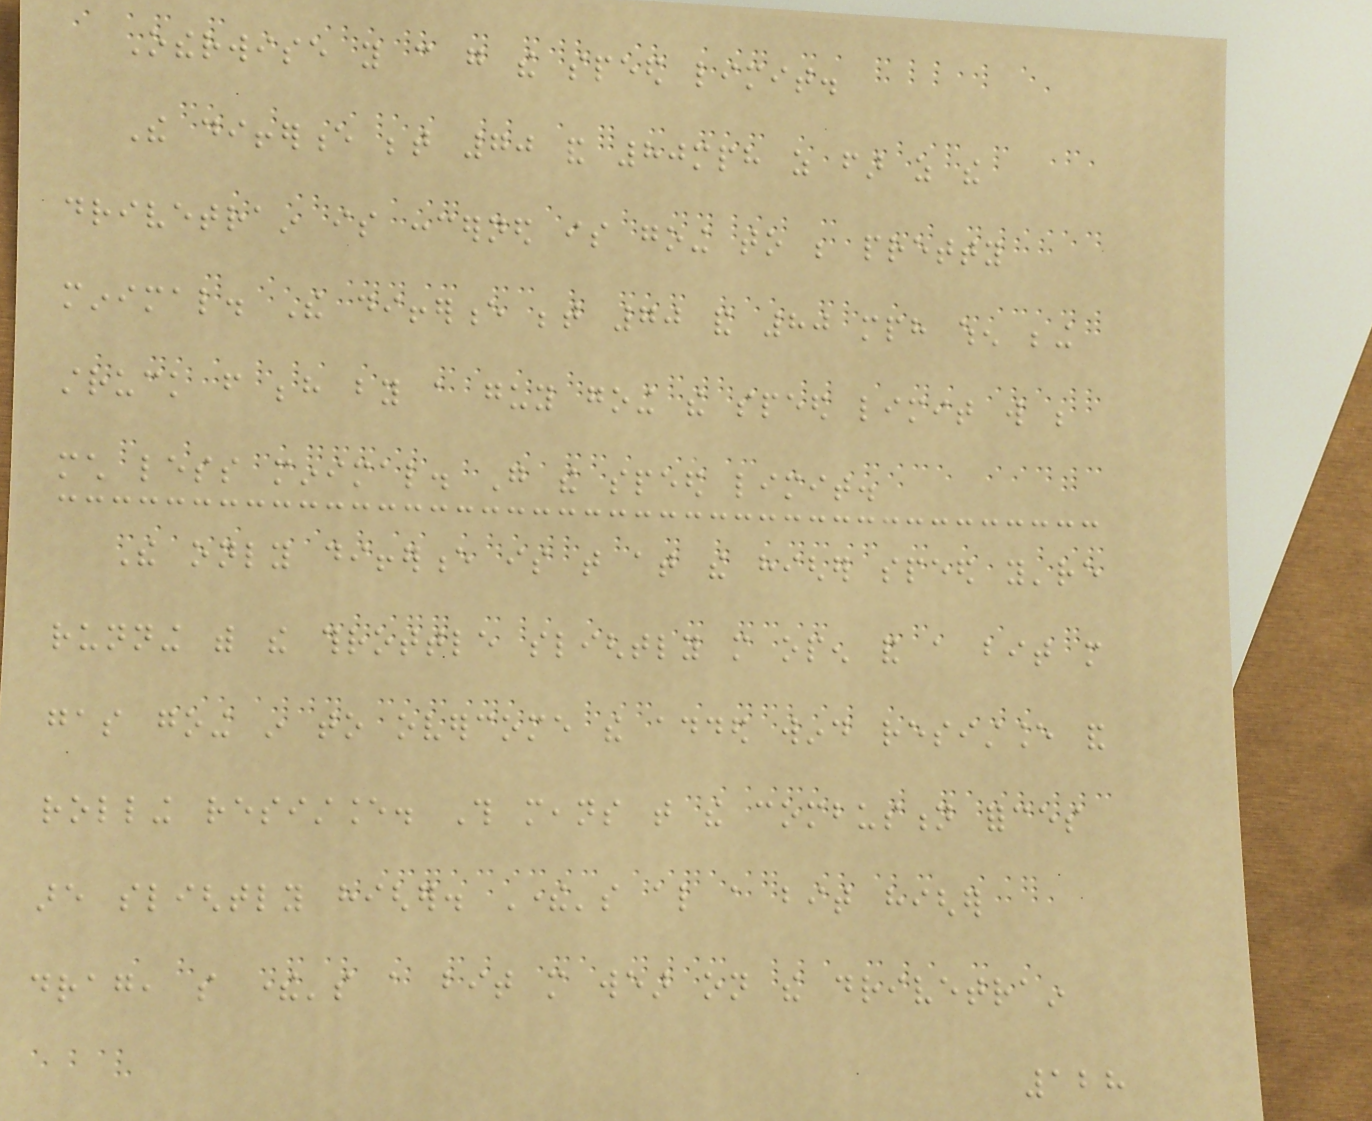Otherwise you can go the speed limit.
The difference between 70 and 80mph as far as the
drivetrain is concerned is going to be pretty
minimal. The difference between 70 and 80 mph when being
struck from behind by a guy going the speed limit will be
much less minimal. Go the speed limit.
The only difference is that at the higher speed you're
running with the throttle slightly more open and a bit more
gas going in to overcome the added wind resistance and
rolling resistance. This means that the combustion forces
are slightly higher. There's also a bit higher
drag, so there's a bit more wear on the drivetrain
128
